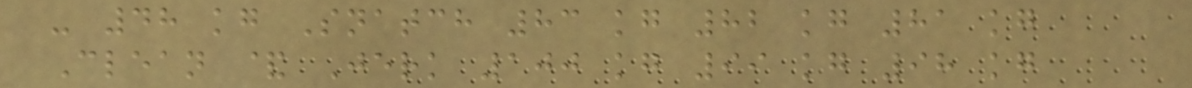- 48 kg Snatch 83 kg 82 kg 81 kg
Clean & Jerk 100 kg 99 kg 98 kg
